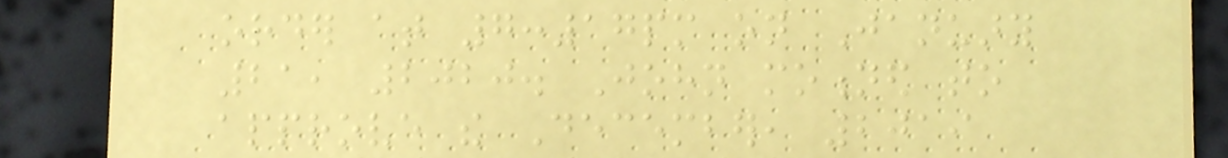order at 7:17pm on January
21, 2020. John motioned to
approve the December, 2019
